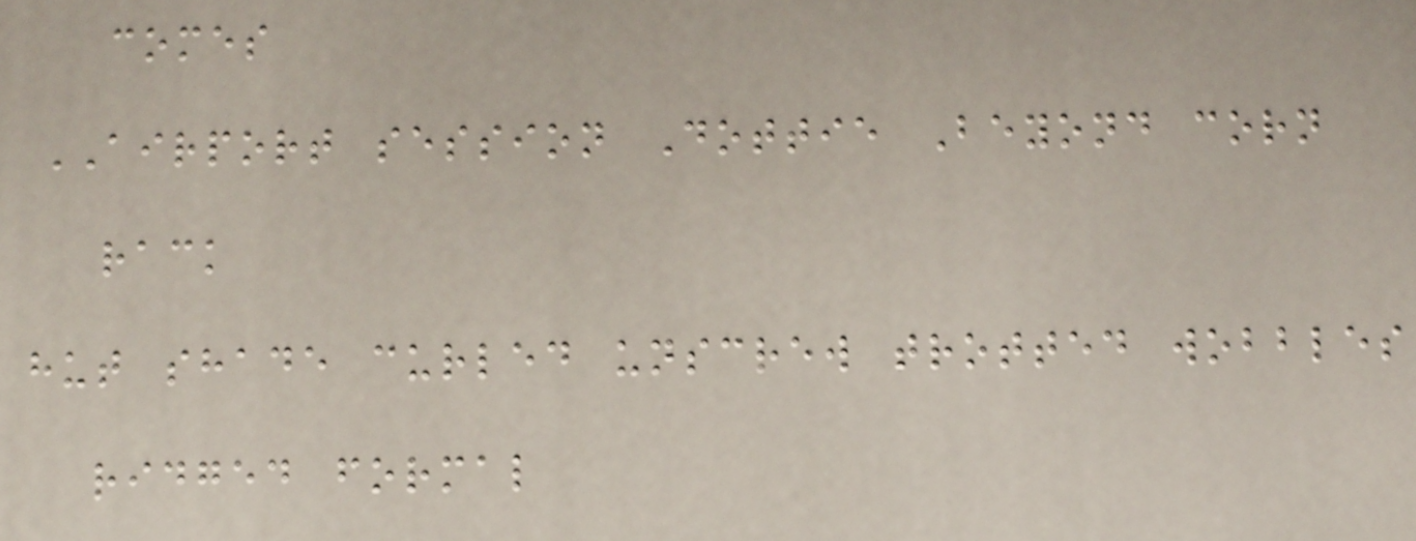comes
AIRPORT session Dottie Beyond corn
rack
hut shade curled unscrew trotted wobbles
ridged formal
